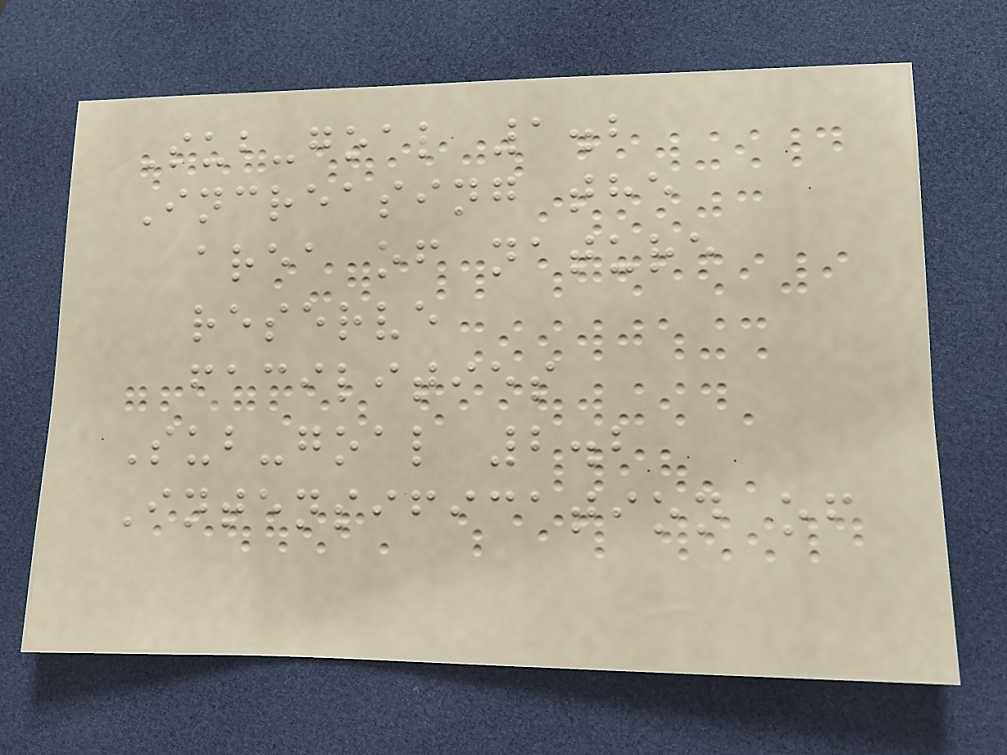Sub-goal 1.2
Increasing the
area of nature
reserve
facilities
Sub-goal 2.2
Intensification of
